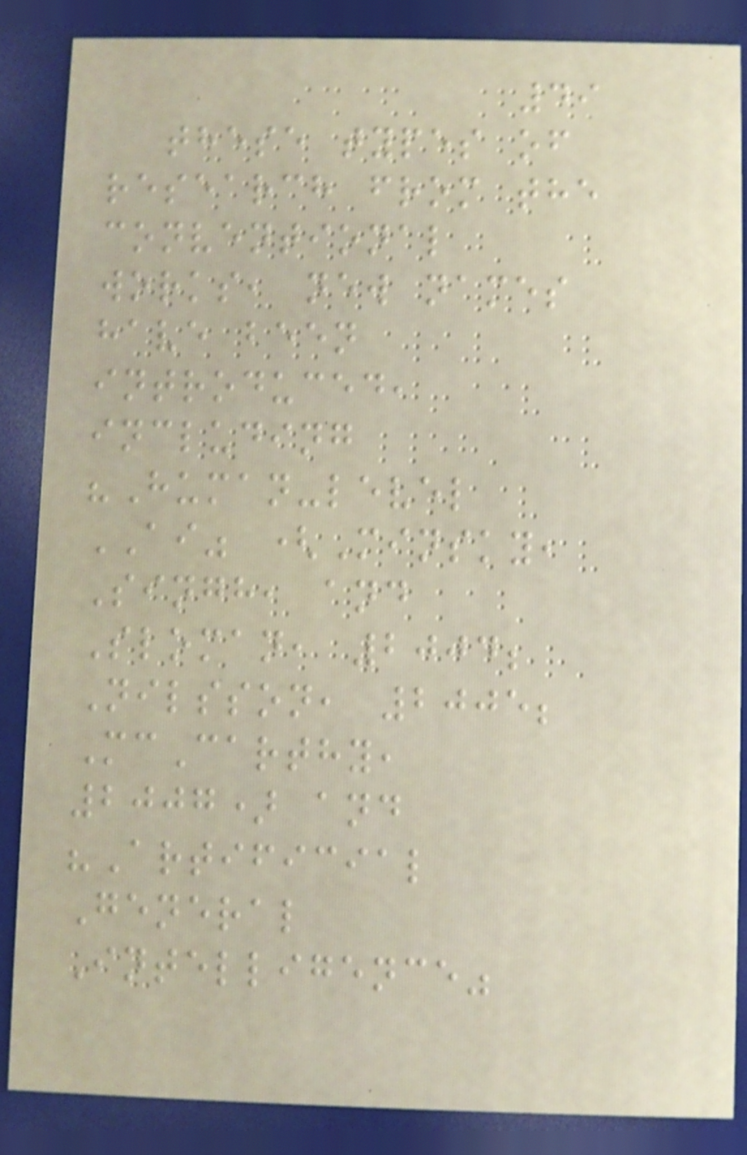49
these types of
research from the
conventional
works, new names
have been
introduced,
including
"Human-level
AI" (Minsky,
Singh, and
Sloman, 2004;
Nilsson, 2005;
McCarthy,
2007) and
"Artificial
General
Intelligence"
